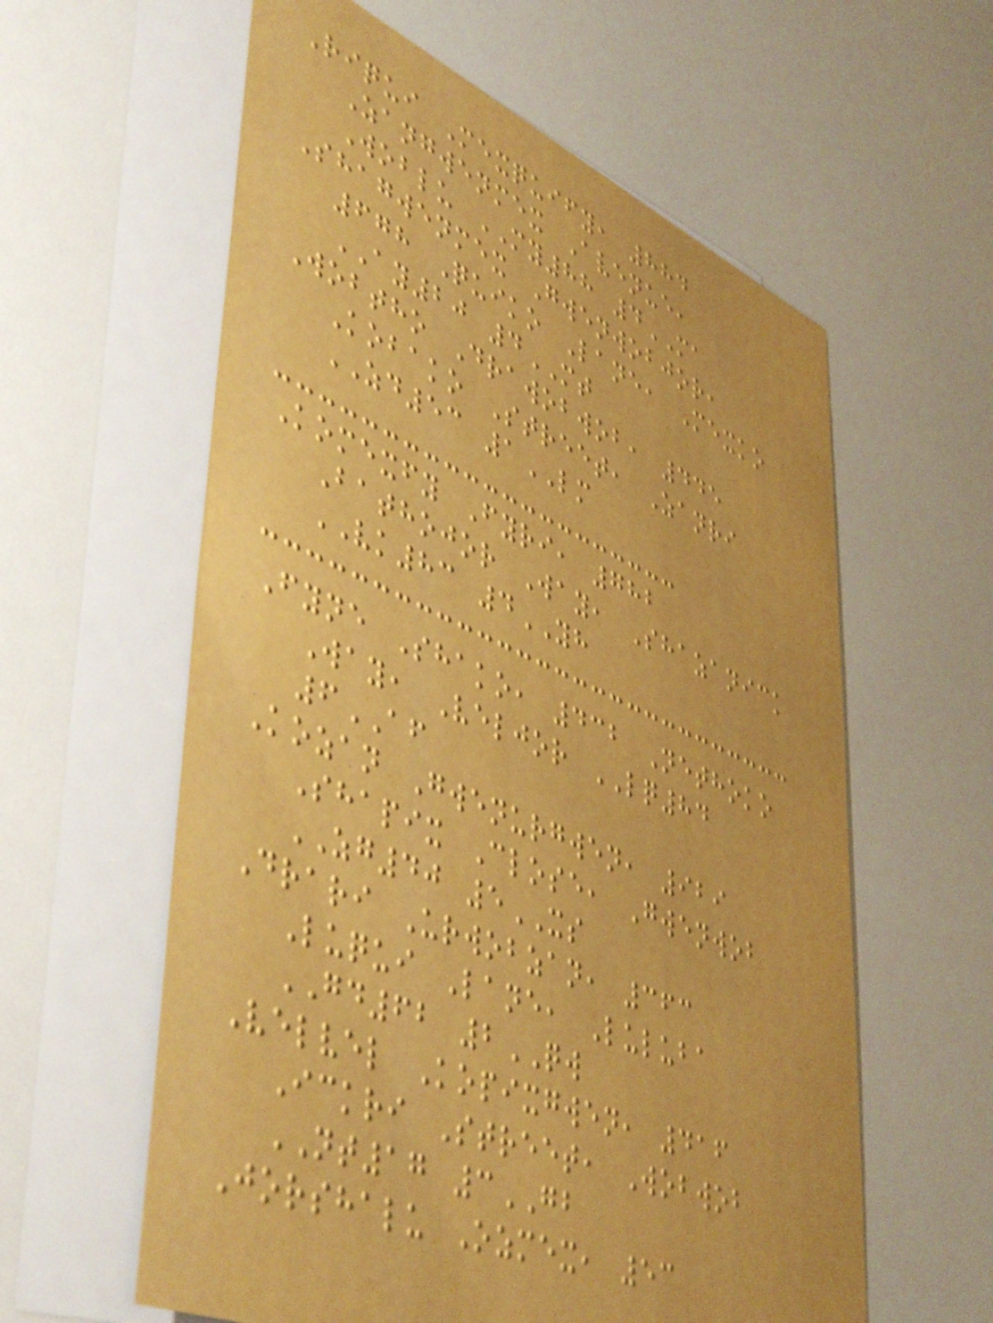Riqui Mexquify, 884
Zangwenmex Avenue,
Woblu MY88 4MA
Shagwenmex Gwenwobjor,
678 Quiko Lane, Mexko
AY20 4MT
Wobtho Drawobwob, 445
Kobako Street, Zanri
ZD53 1LM
Komexfy Fyri, 782
Bathojor Way, Shazanick
VK83 4YH
Fyne Shako, 432 Nethoko
Way, Veljor LQ84
6AF
Kozan Gwenurgwen, 929
Shapix Close, Gwenwob
ZG40 5XS
Drari Urwobzan, 363
Luqui Lane, Luluba
GD62 2QW
Velvel Kopixgwen, 416
Ickri Street, Wobwob
NT17 3GB
Jorshalu Ozmex, 53
